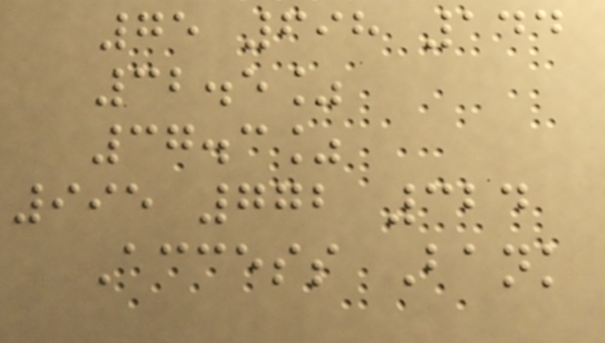75 698 144
32.5%
37.3%
995 772 324
Access Bank
